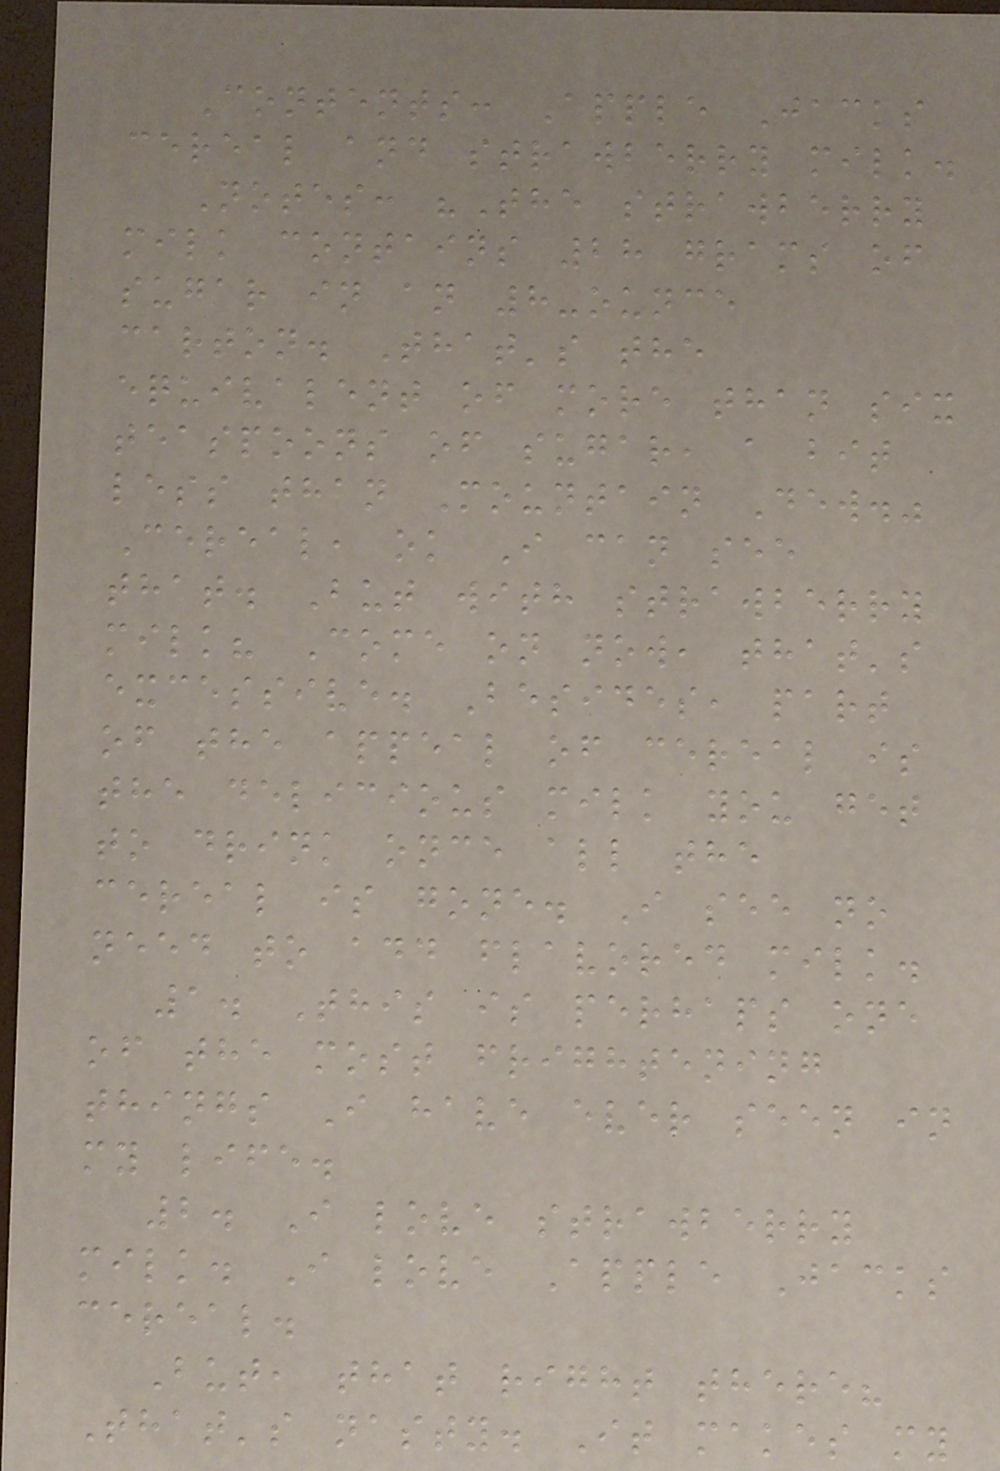Contents: Apple Jacks
cereal and strawberry milk.
Notes: "The strawberry
milk contains 28 grams of
sugar in an 8-ounce
carton. That's the
equivalent of more than six
teaspoons of sugar, a bit
less than Mountain Dew."
Cereal, ok I can see
that. But with strawberry
milk? Come on now, that's
excessive. Besides, part
of the appeal of cereal is
the delicious milk you get
to drink once all the
cereal is gone. I see no
need to add flavored milk.
1. This is perhaps one
of the most frightening
things I have ever seen in
my life.
2. I love strawberry
milk. I love Apple Jacks
cereal.
But, that right there?
That's nasty. It makes my
